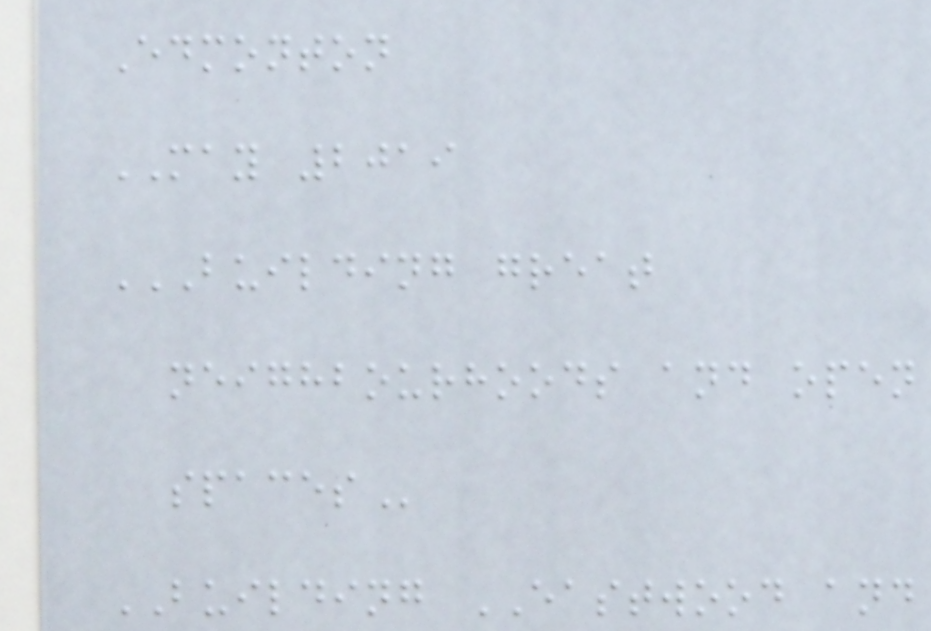Edmonton
MAY 2019
BUILDING GREAT
NEIGHBOURHOODS AND OPEN
SPACES
BUILDING EASTWOOD and
